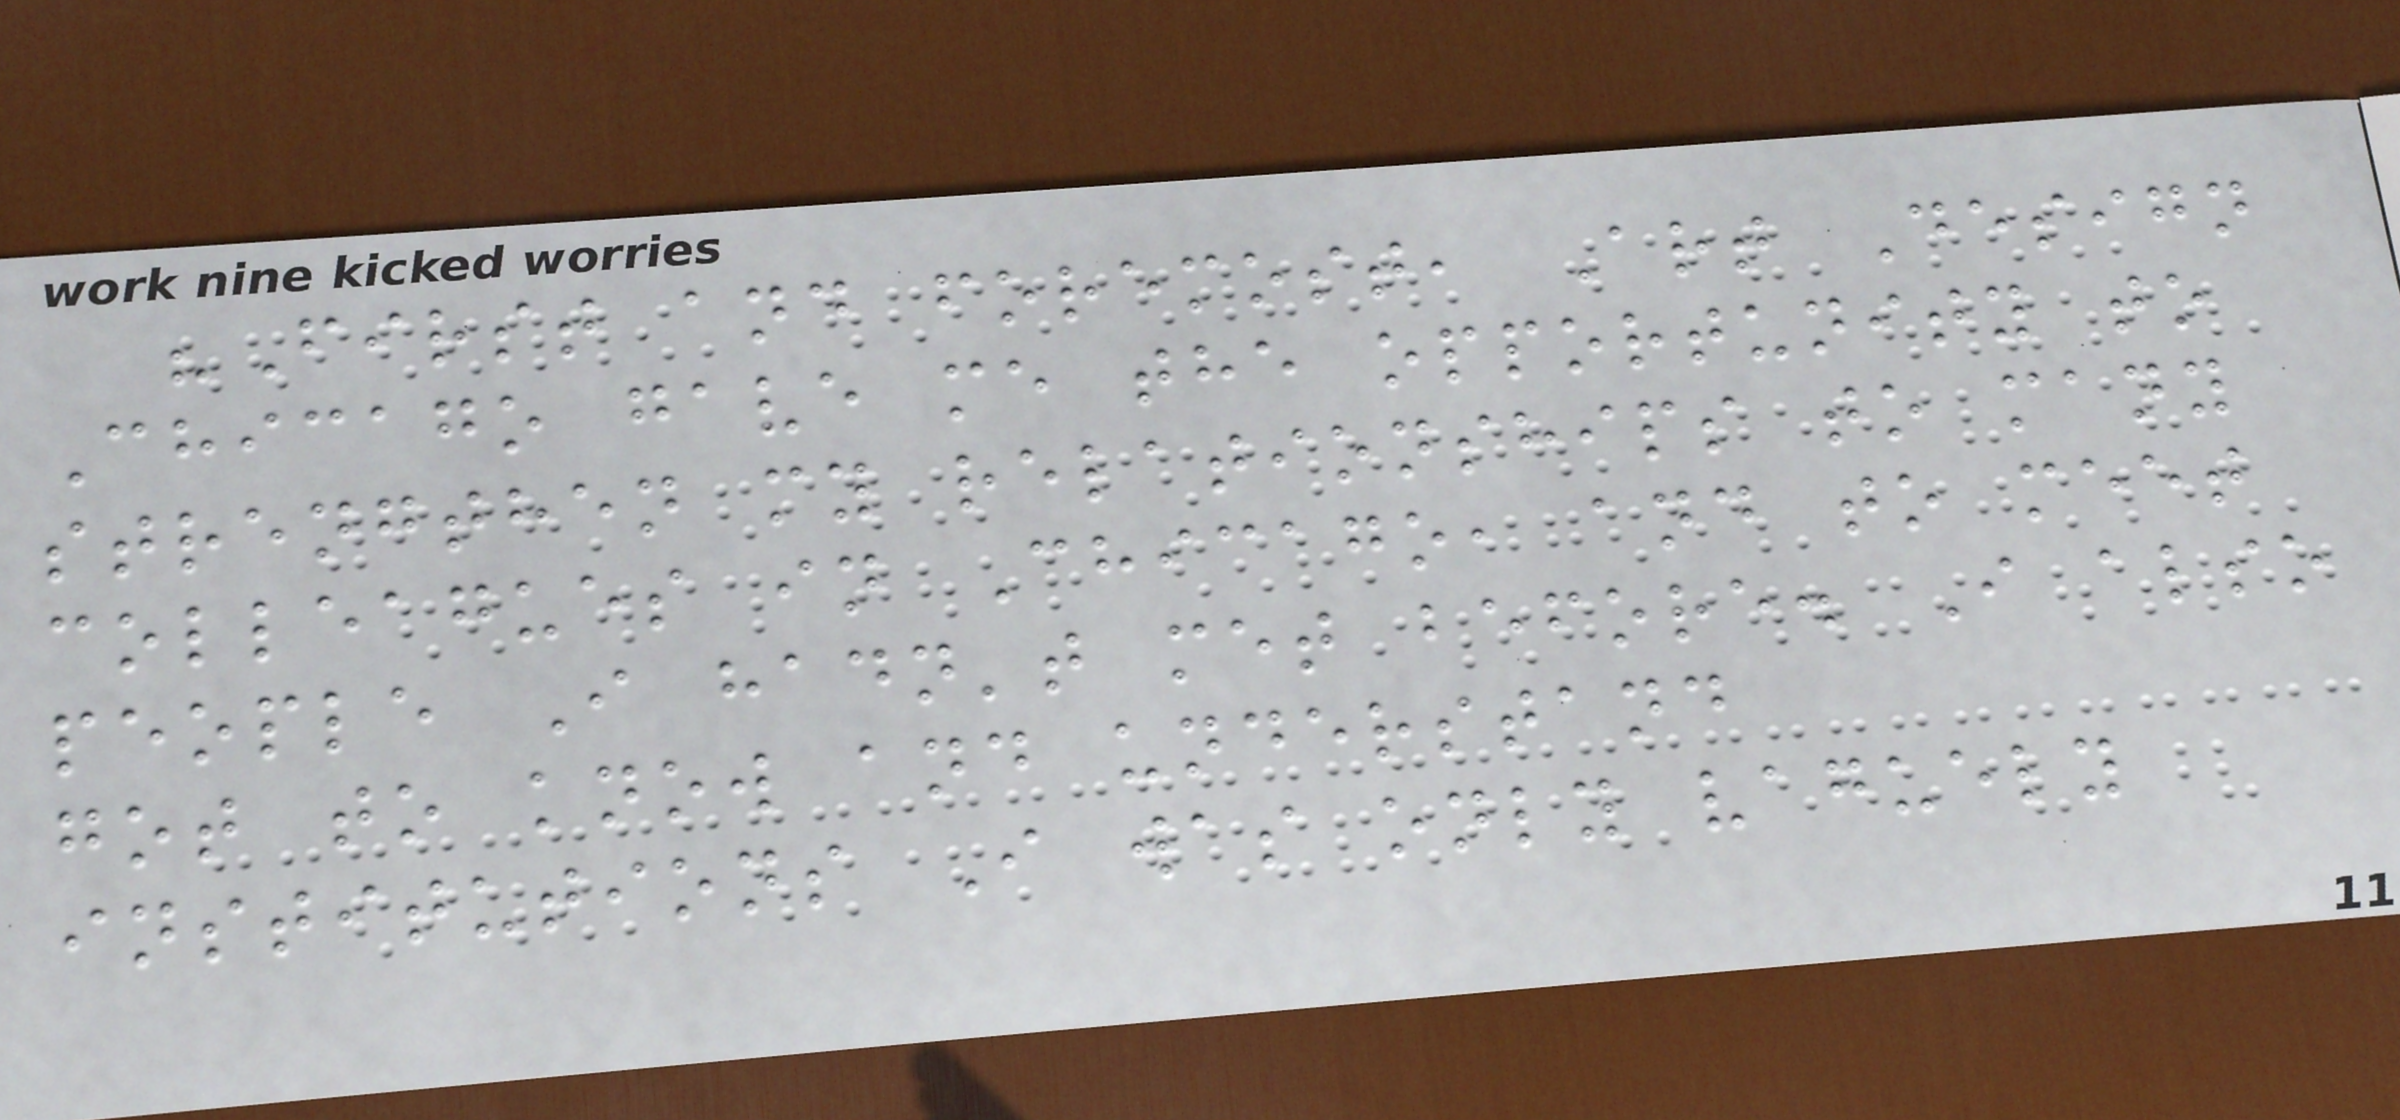"First and foremost, Art Design
Chicago gave me the opportunity to
strengthen my relationships to many
colleagues in Chicago, and to meet
people I hadn't met before. I also
got to know and understand
institutions I was only vaguely
